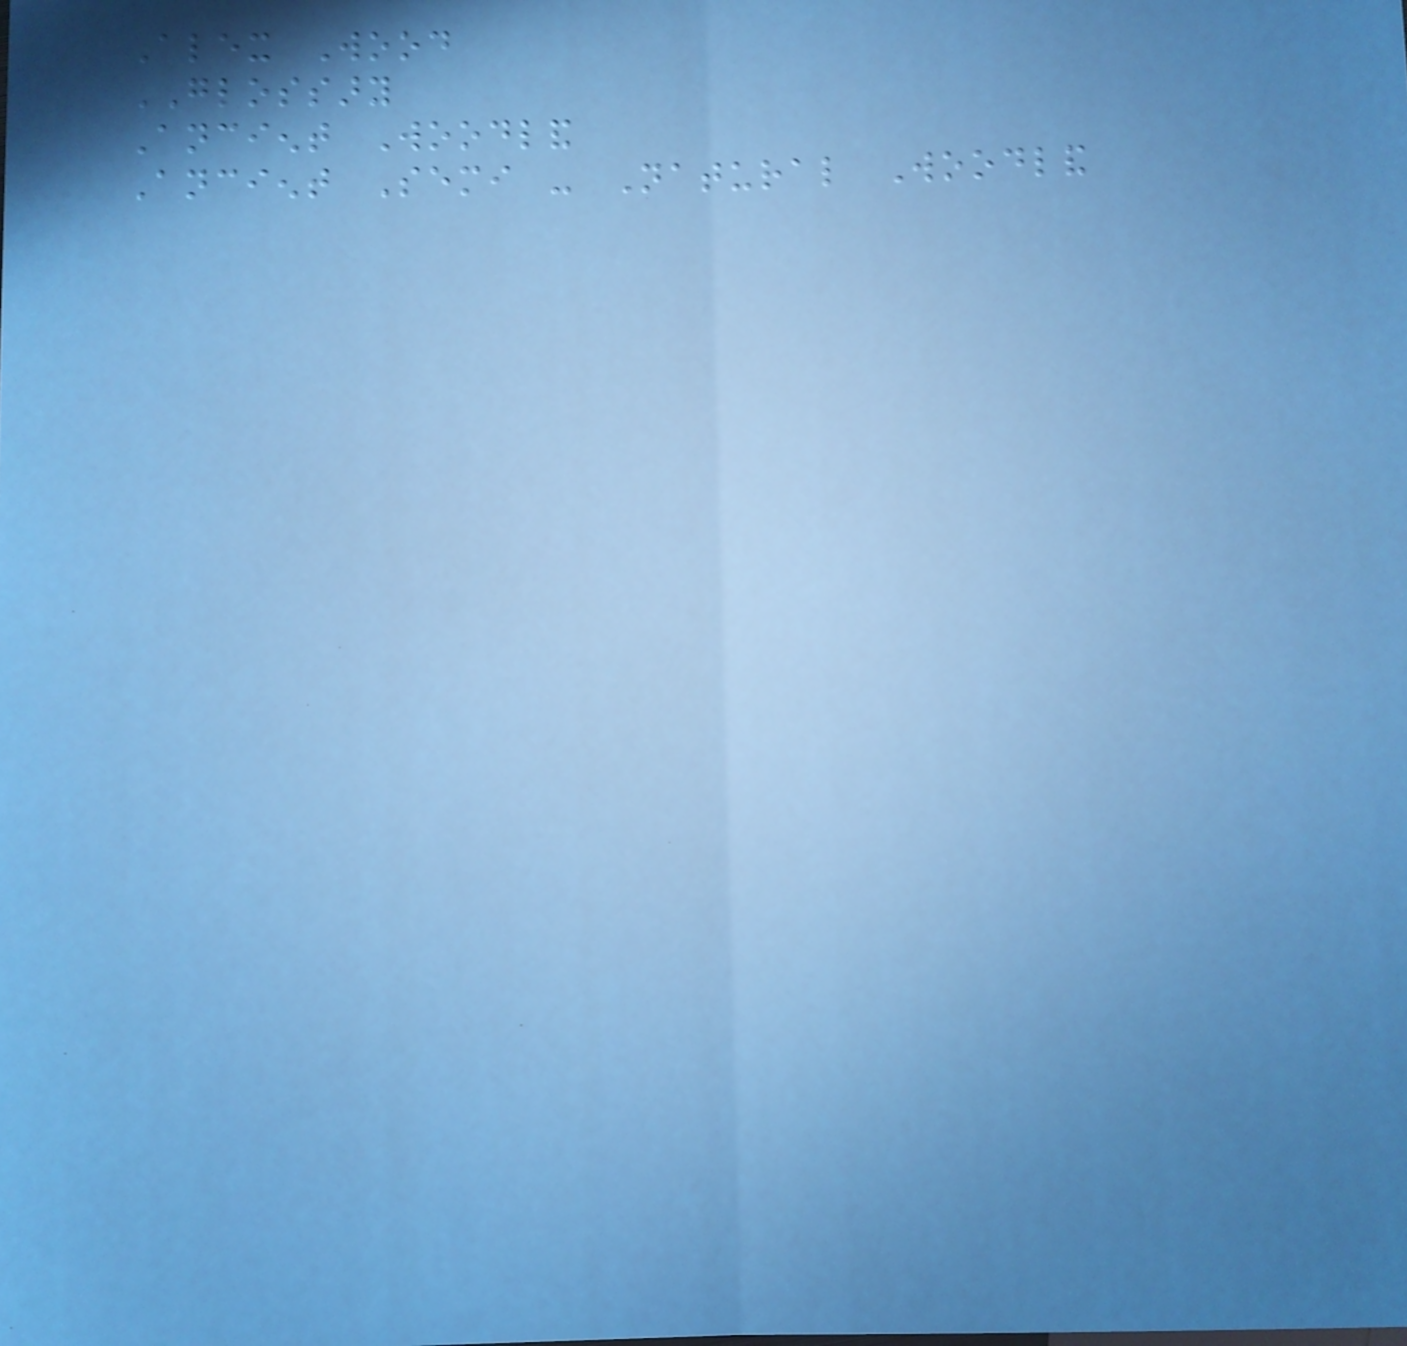Alex Wood
GLOSSARY
Ancient Woodland
Ancient Semi - Natural Woodland
